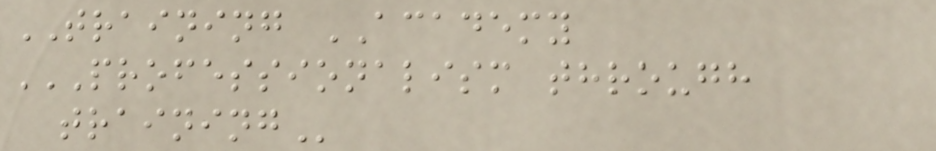TRAINING ACADEMY
PROFESSIONALISM THROUGH
TRAINING
